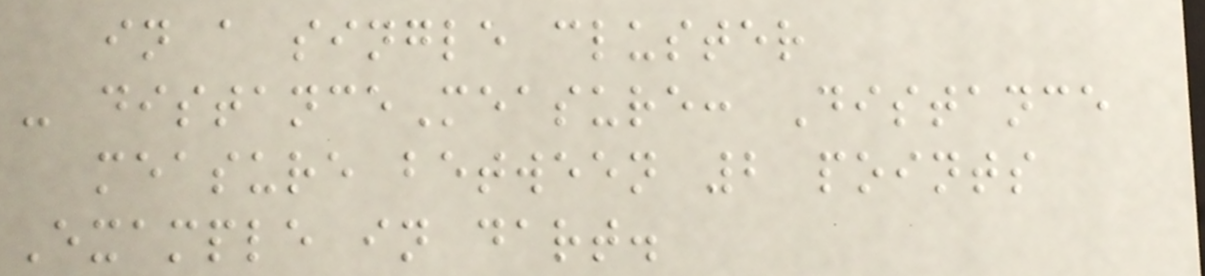in a single cluster
- distanceMeasure: Distance
measure between 2 points
Example in dart.
